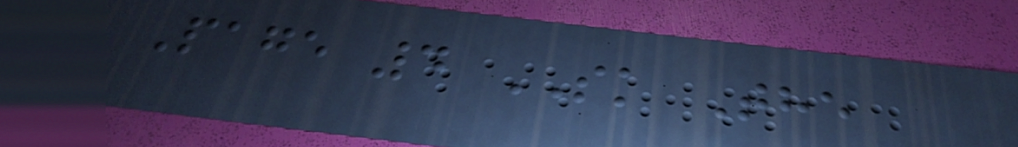Page 4 SK The
